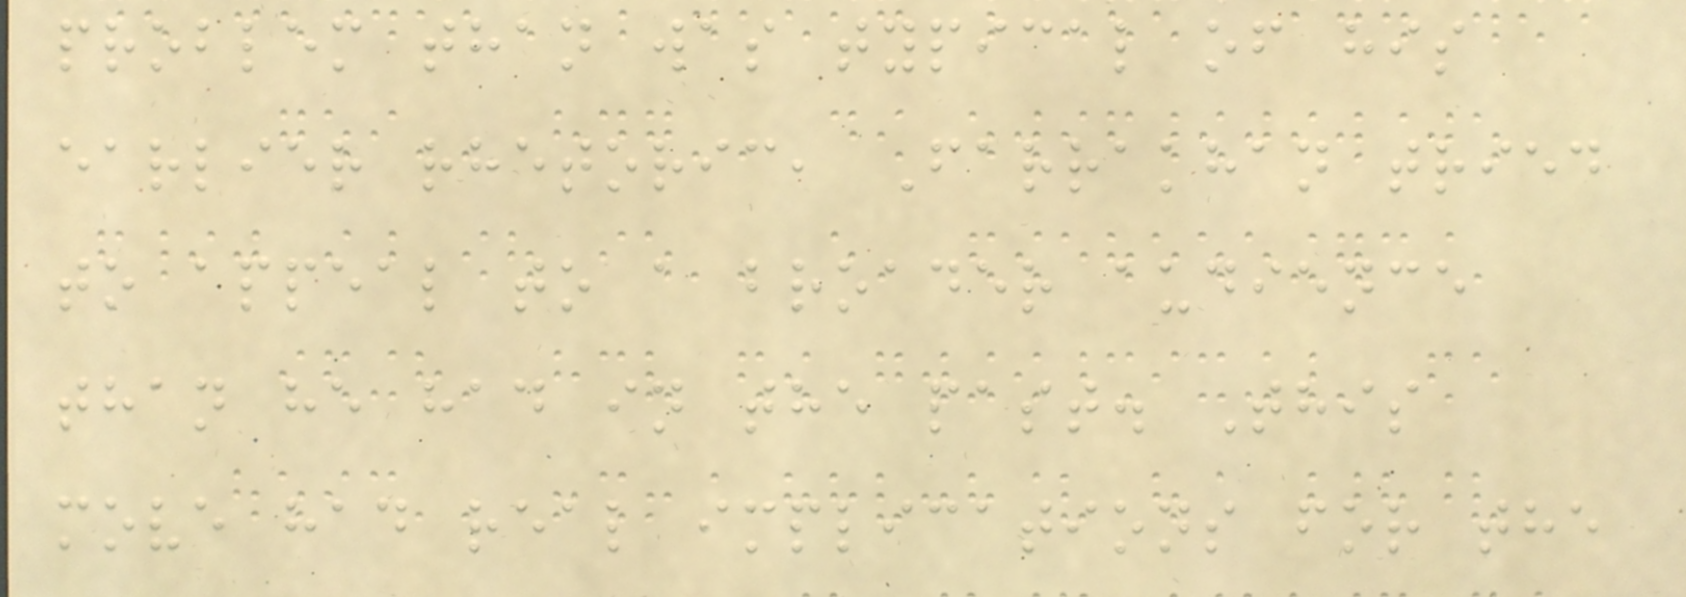problem than was typical of his
earlier rhetoric, Farrakhan tried
to appeal to a broader audience
than he had in the past. This
move had real implications for the
